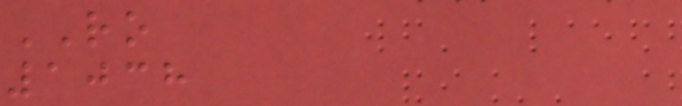RO
1038
